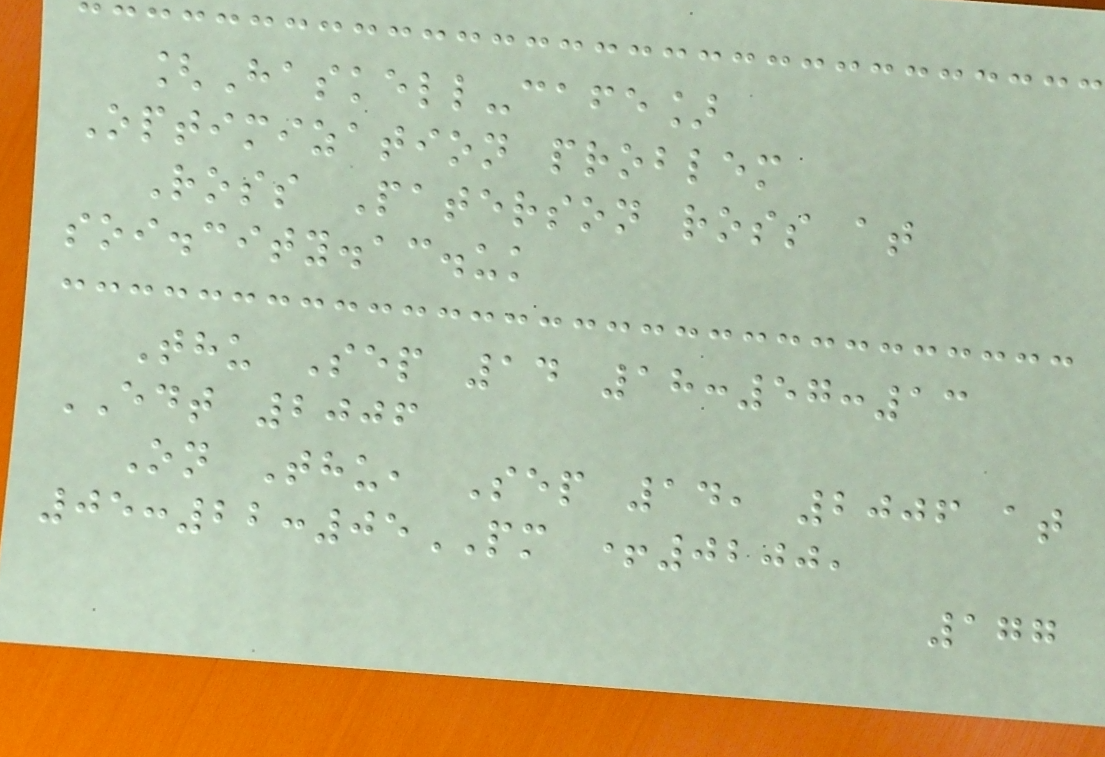[Haskell-cafe]
Optimization problem
Ross Paterson ross at
soi.city.ac.uk
Thu Sep 14 18:57:13
EDT 2006
On Thu, Sep 14, 2006 at
05:22:05PM +0200,
177
